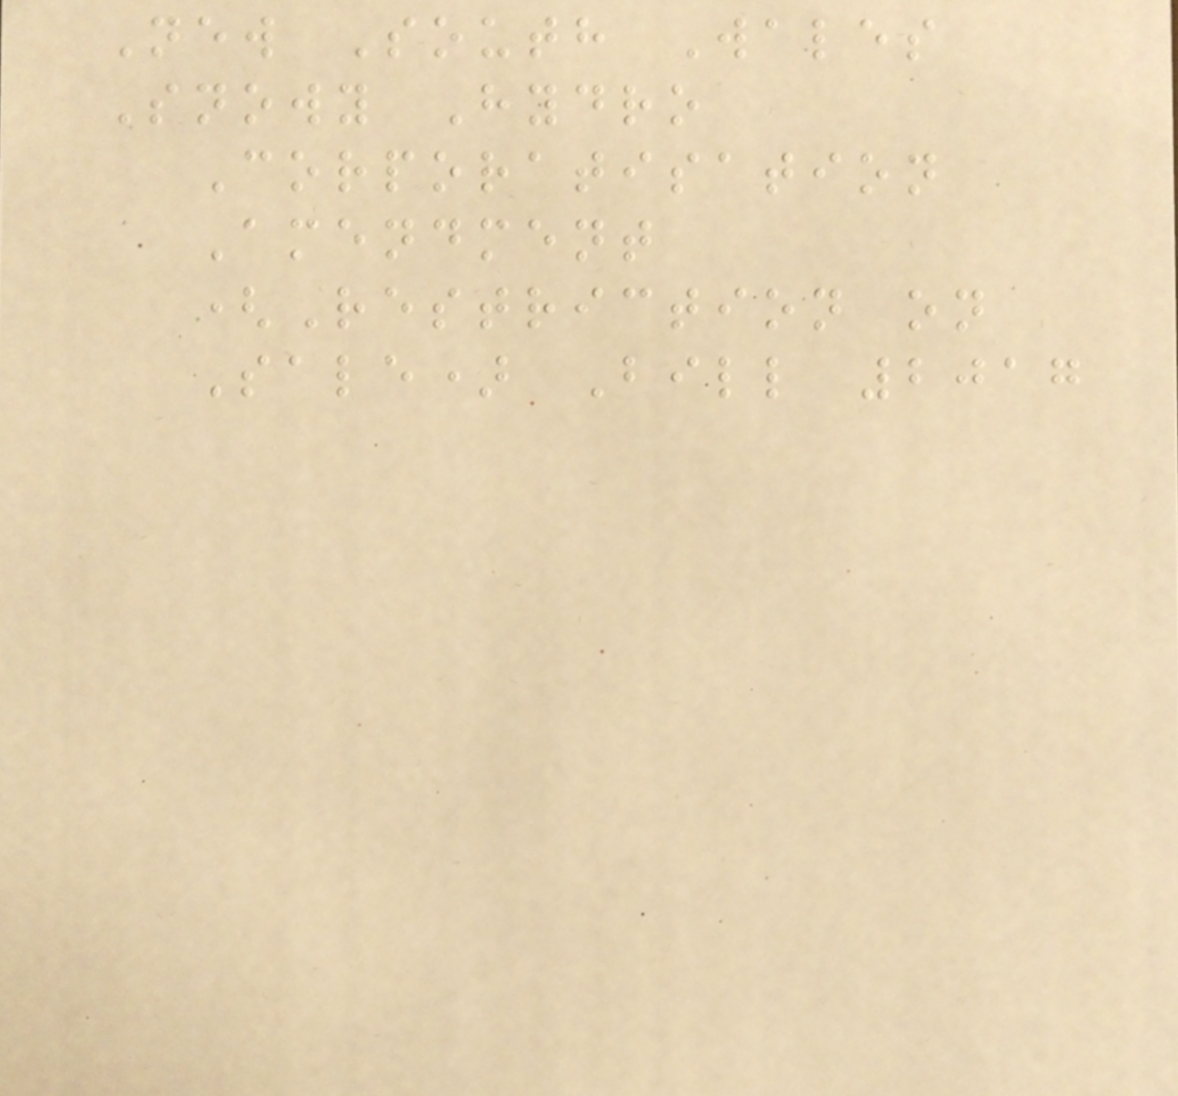New South Wales
Snowy Hydro
Corporatisation
Amendment
(Restriction on
Sale) Bill 2017
